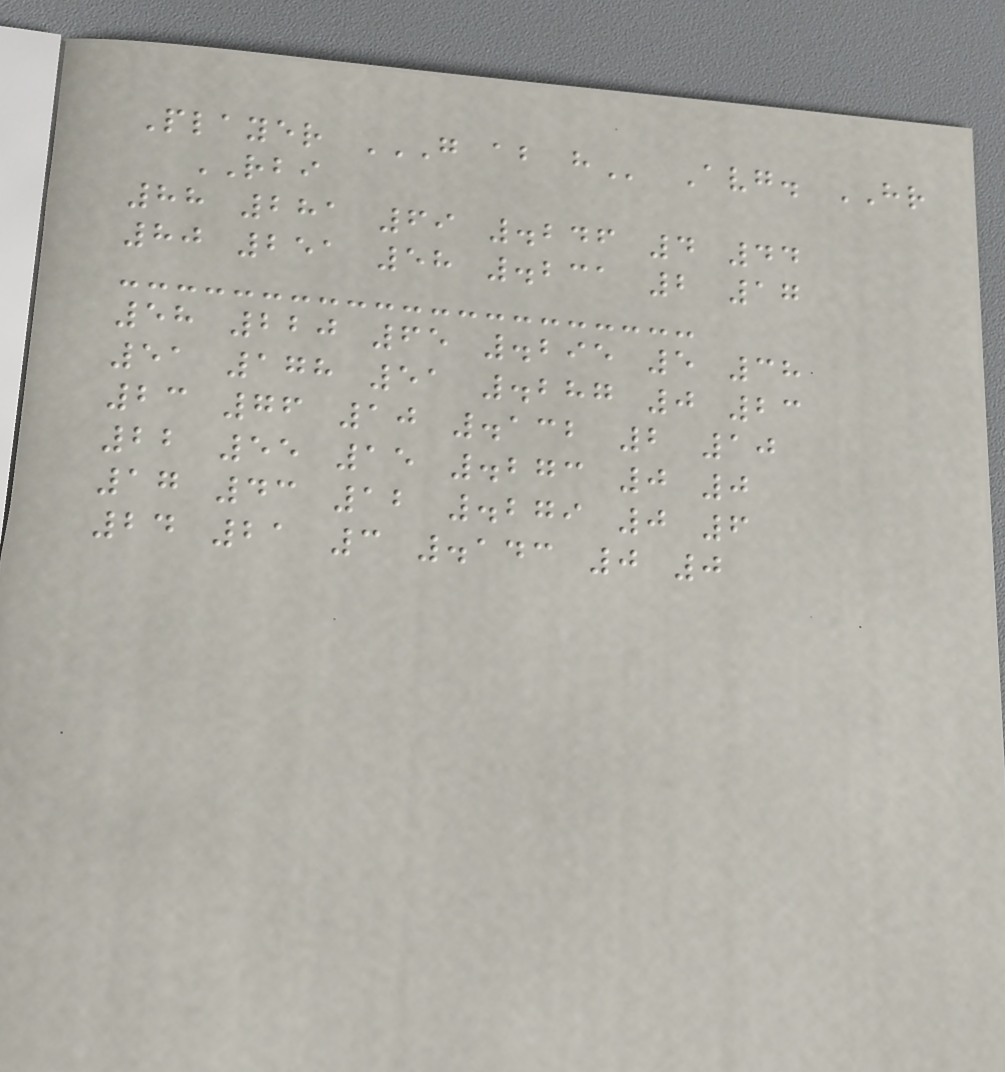Player G AB H Avg. HR
RBI
88 281 69 .246 4 44
80 251 58 .231 2 17
58 220 65 .295 5 38
51 178 51 .287 0 23
23 76 10 .132 2 10
22 55 15 .273 0 0
17 43 12 .279 0 6
24 21 3 .143 0 0
